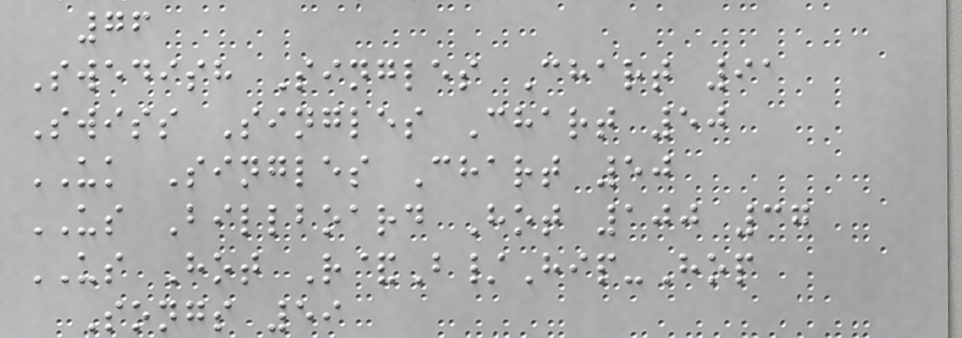76
Swedish Singles Chart 91
Swiss Singles Chart 50
UK Singles Chart 50
US Billboard Hot 100 37
US Hot R&B/Hip-Hop
Songs 59
